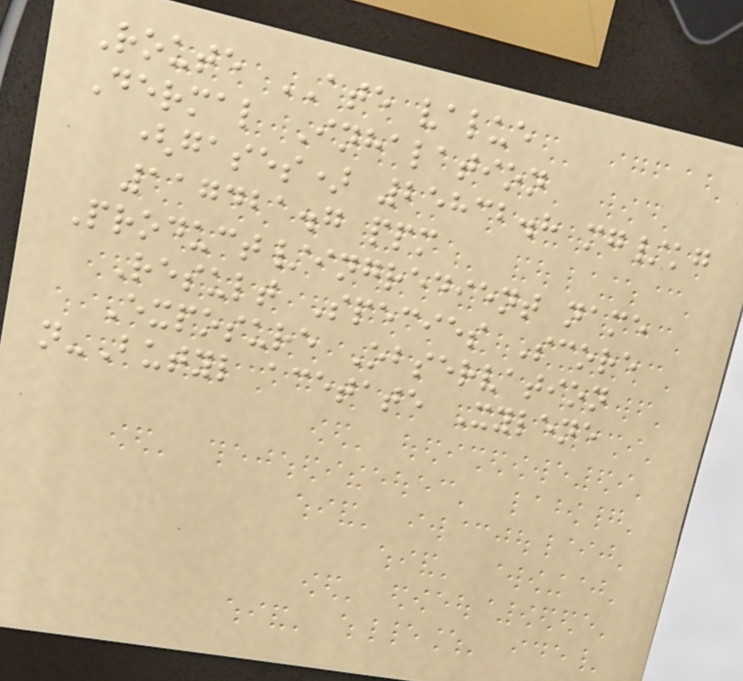Route ATE value
Dermal Inhalation
(gases) 25832.8 mg/kg
117421.7 ppm
Product/ingredient name
Result Species Score
Exposure Observation
n-Butyl acetate Xylene
